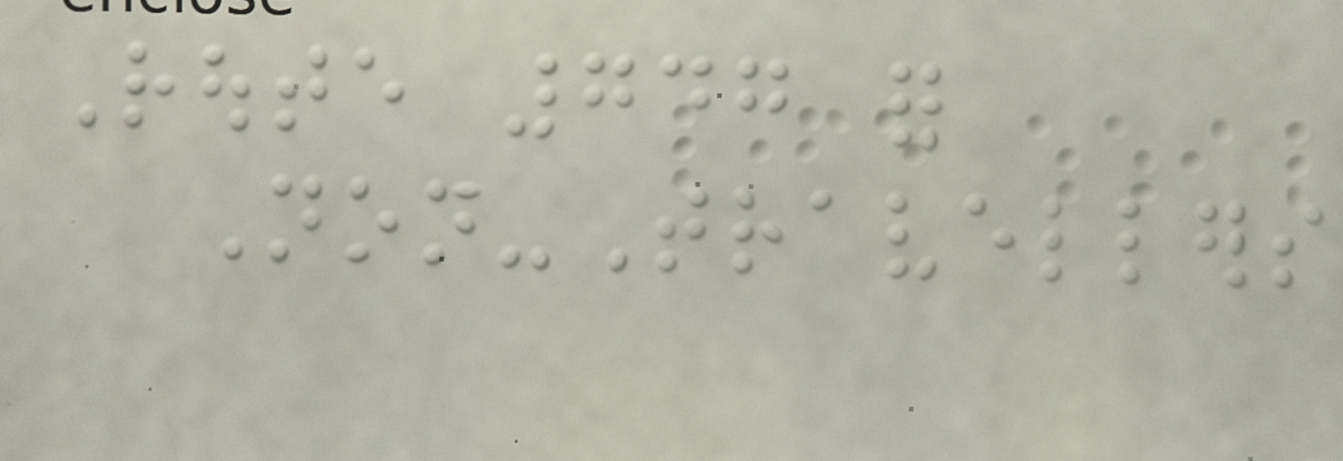Route 747 for
Non-Travellers
